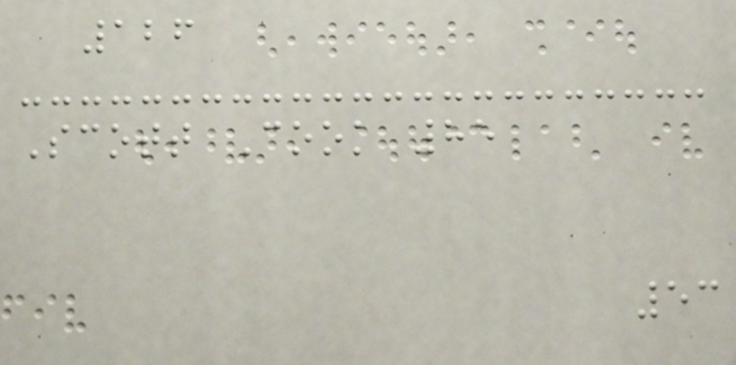126
Scott Cook 85
53
